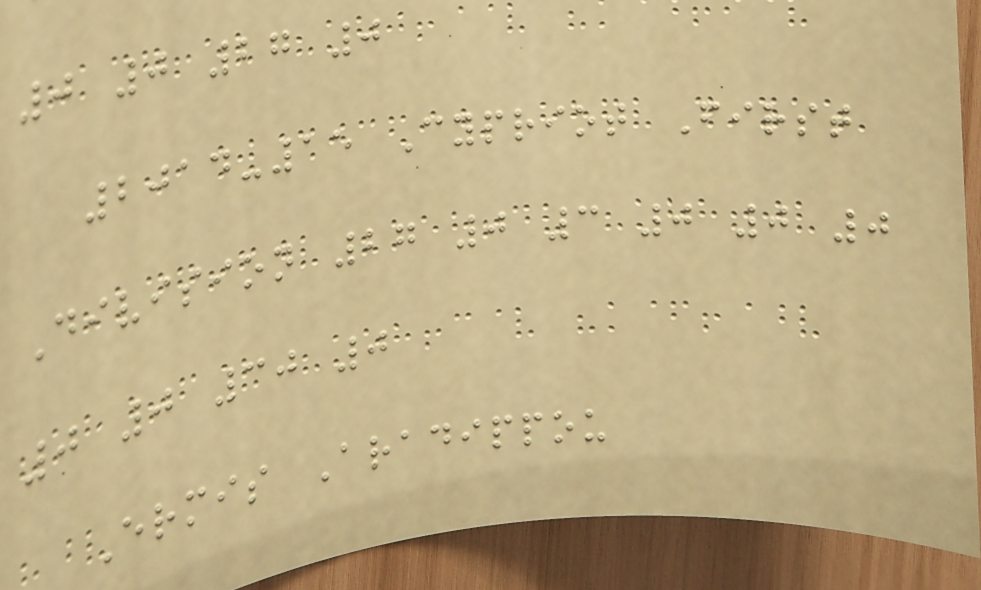0 0 27 0
2014-15 Cypriot First
Division 27 0 3 0 0 0
0 0 30 0
Ermis Aradippou
